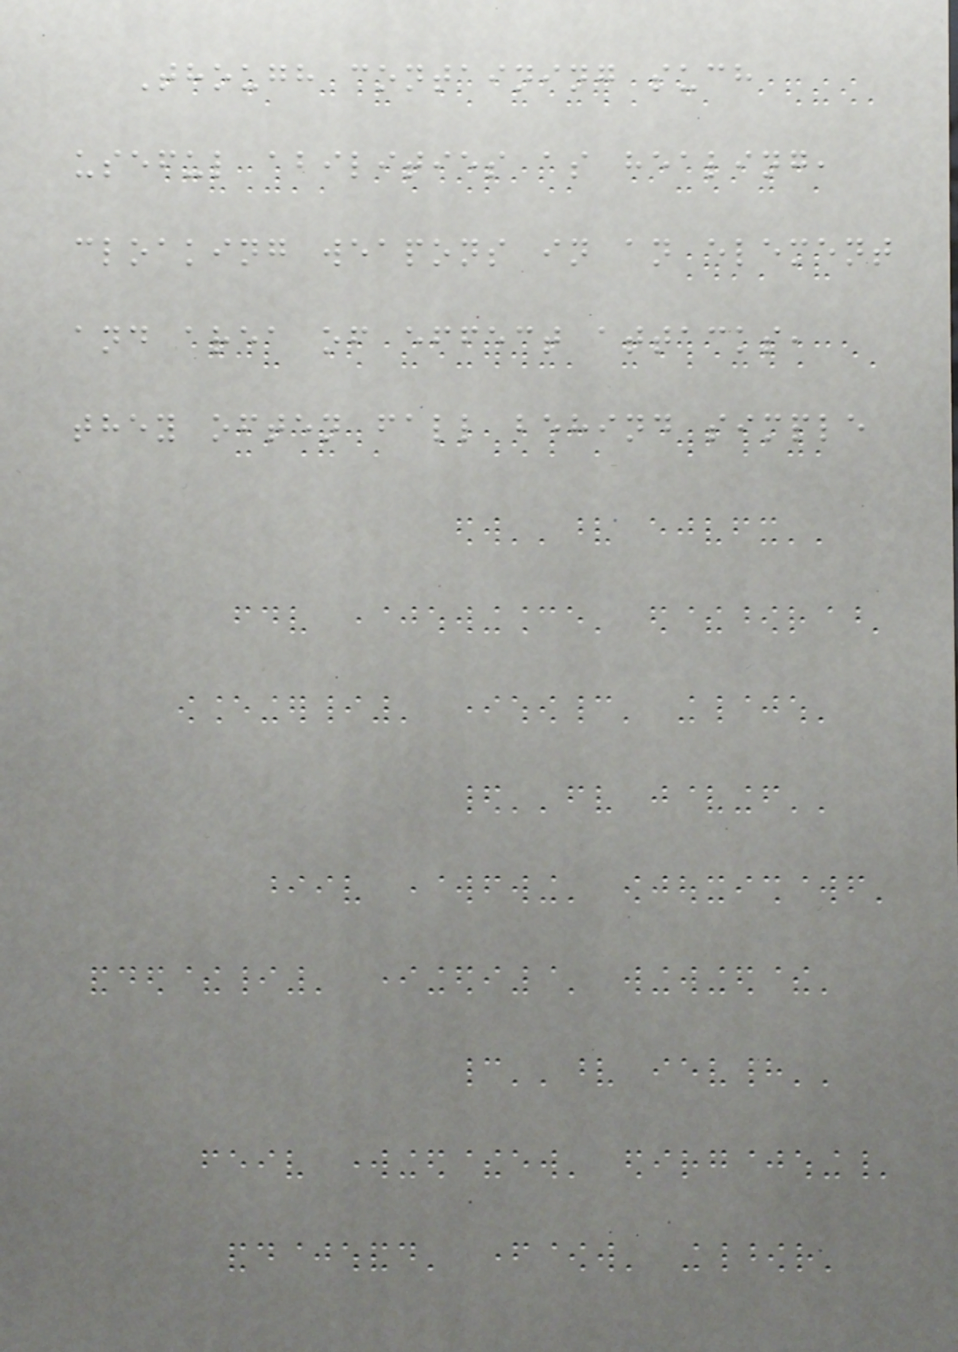Though containing such
useful abilities as healing,
cloaking weapons in an element
and area of effect attacks,
they often fall behind simple
